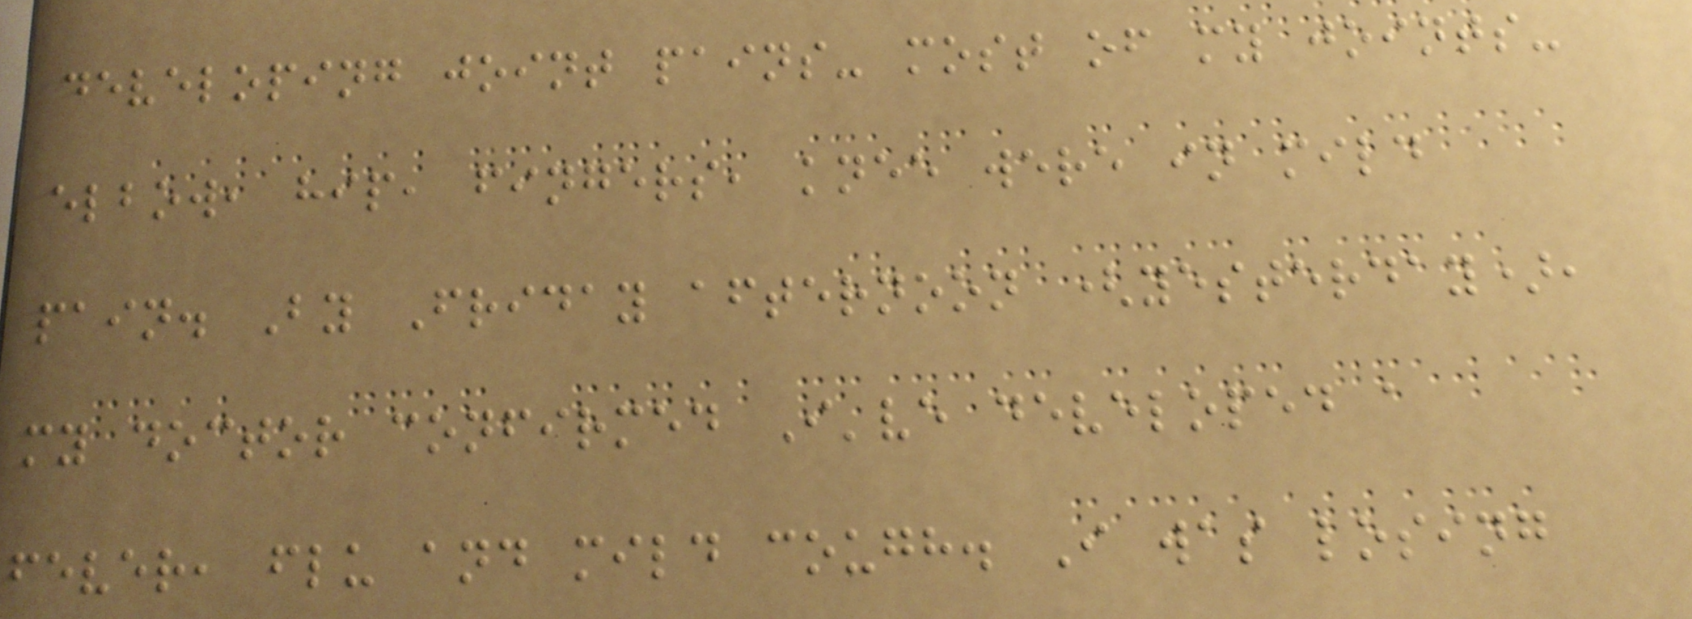developing joint pains- most of my joints-
elbow, hip, fingers, knee were in mild
pain. By Friday afternoon (yesterday),
my doctor confirmed I've developed a
fever, flu and mild cough. I was losing
